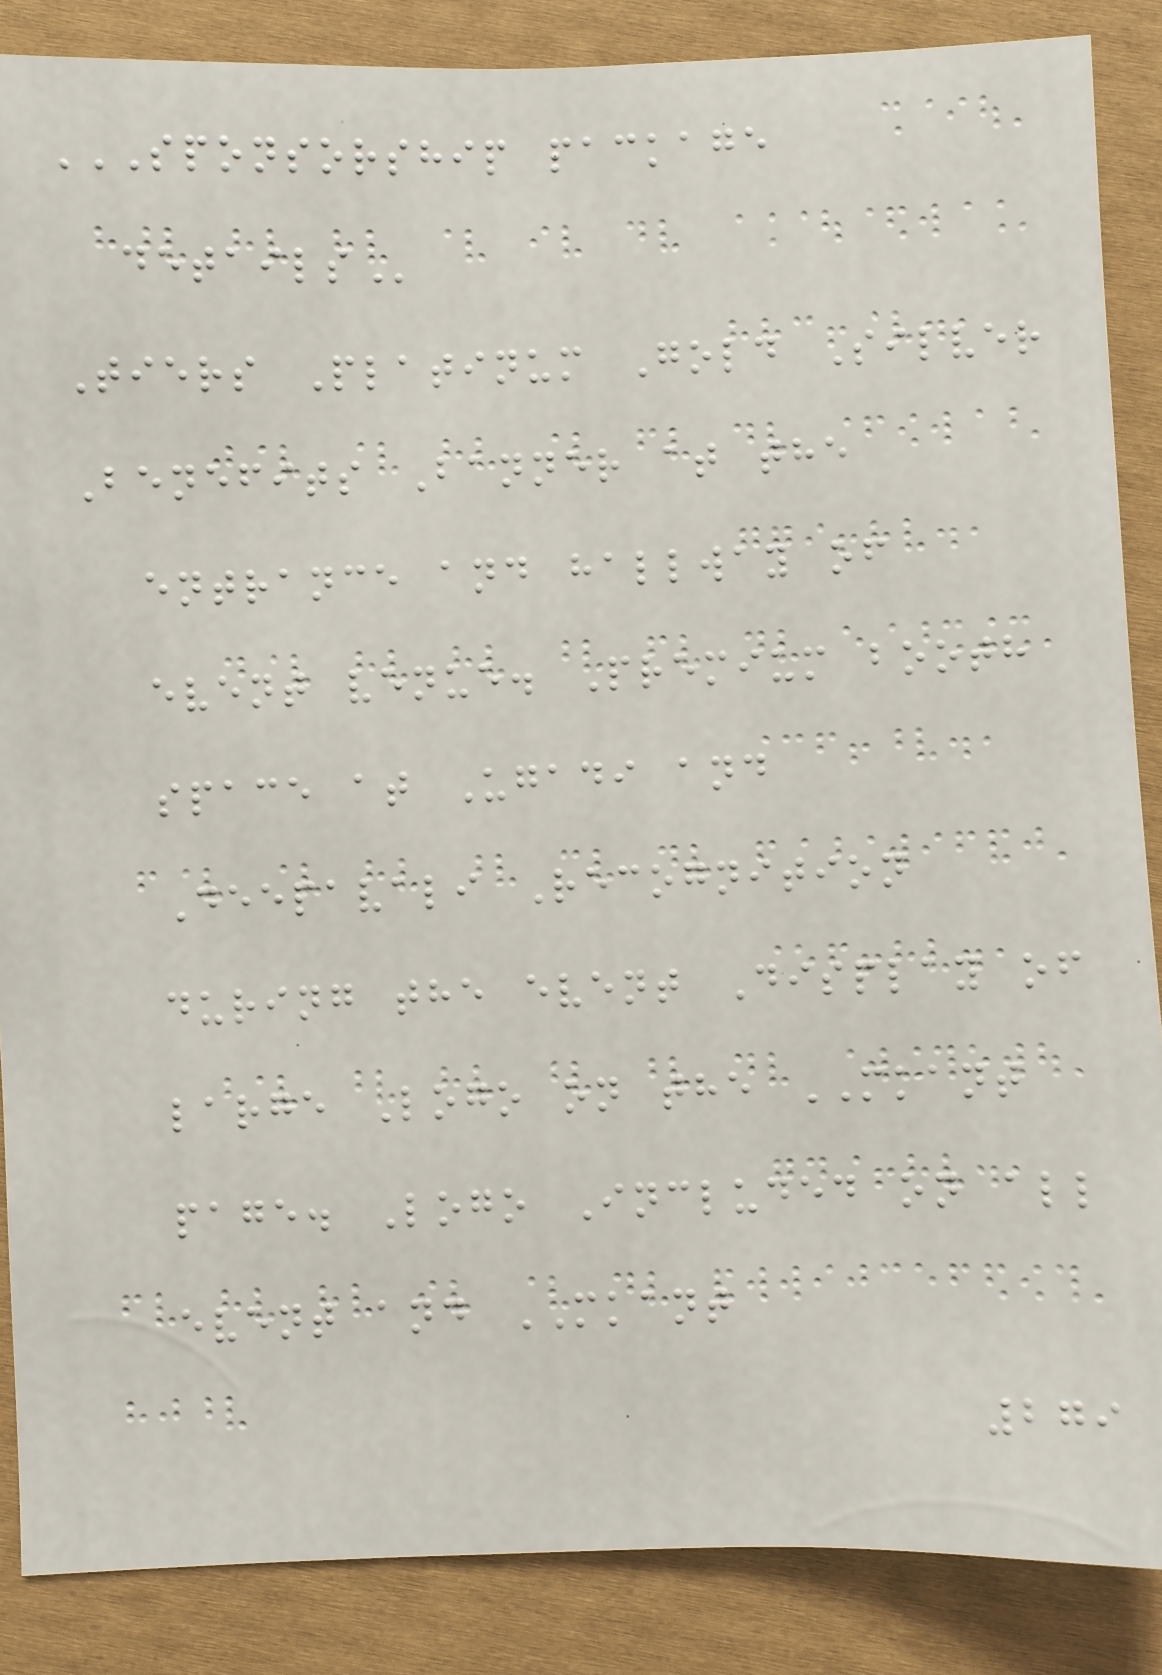SPONSORSHIP PACKAGE
DETAILS
Tiers Platinum Gold Silver
Benefits Banner at the
entrance and hallway of
event venue. Premium booth
space at Ugadi and
Deepavali Recognition
during the event Display of
large Logo on the MKANT
page. Logo Included on all
event and MKANT
279
